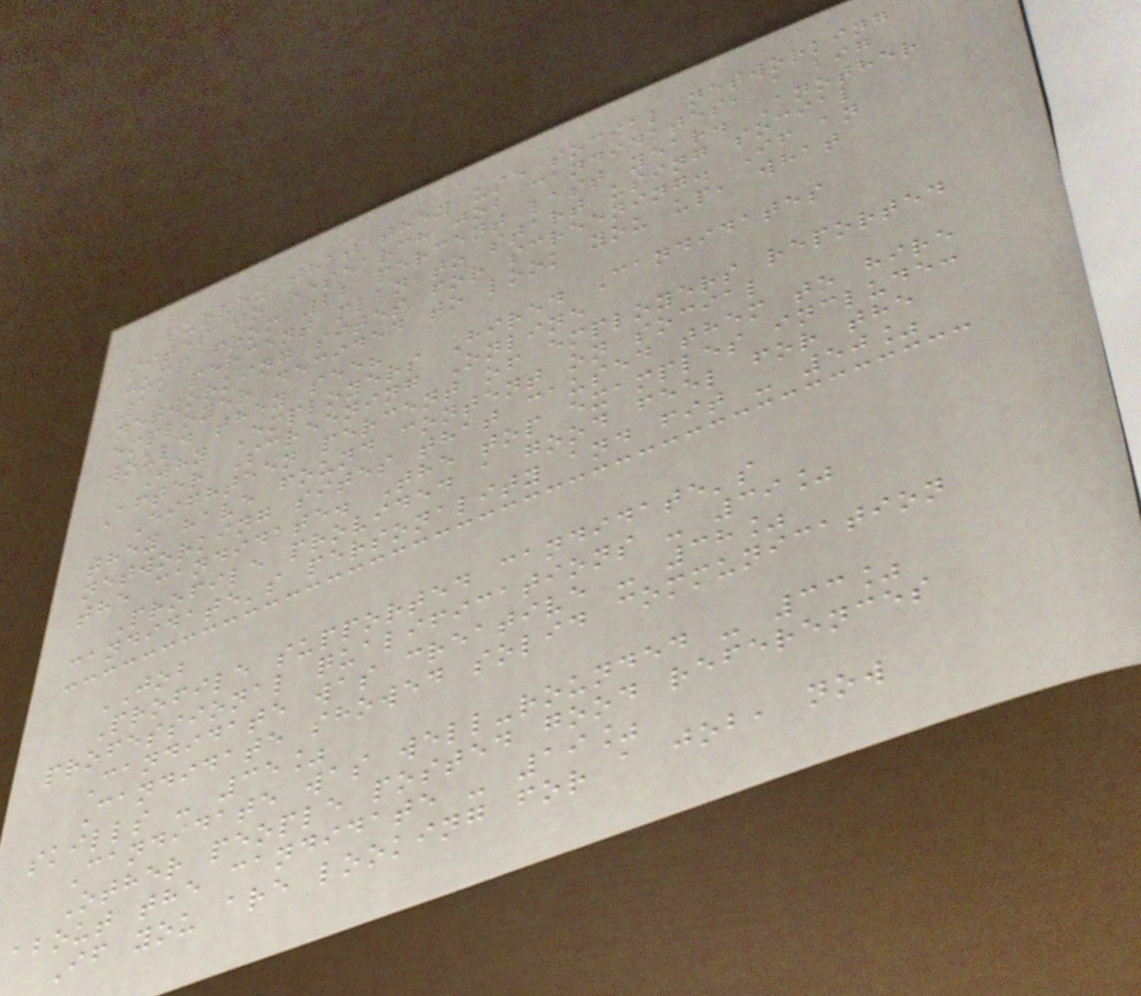survey that they use social networking
sites to research job candidates, a big
jump from 22 percent last year. Another
11 percent plan to start using social
networking sites for screening. If an
employer decided to look you up, what
would they see?
Why Employers Hired Candidates
After Screening Online
Eighteen percent of employers reported
they have found content on social
networking sites that caused them to hire
the candidate. The top examples include:
Profile provided a good feel for the
candidate's personality and fit - 50%
JOB
Profile supported candidate's
professional qualifications - 39%
Candidate was creative - 38%
Candidate showed solid communication
skills - 35%
Candidate was well-rounded - 33%
Other people posted good references
about the candidate - 19%
If you are looking for a job, now
